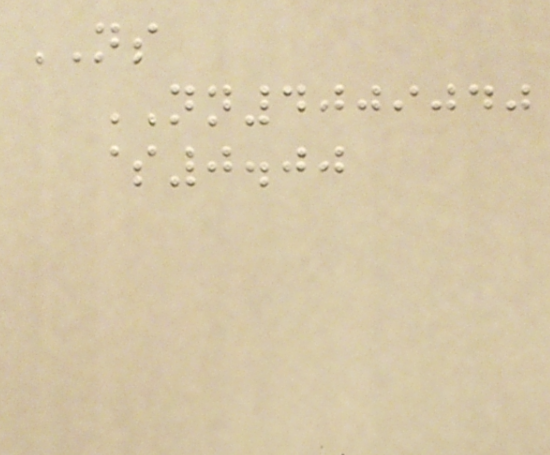NS
NN4009040
$0.00
